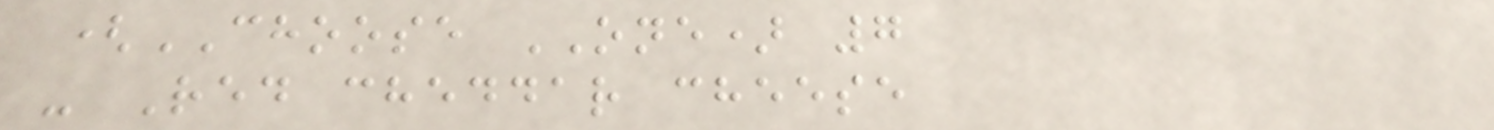(CHOOSE ONE) 7
- Red cheddar cheese
